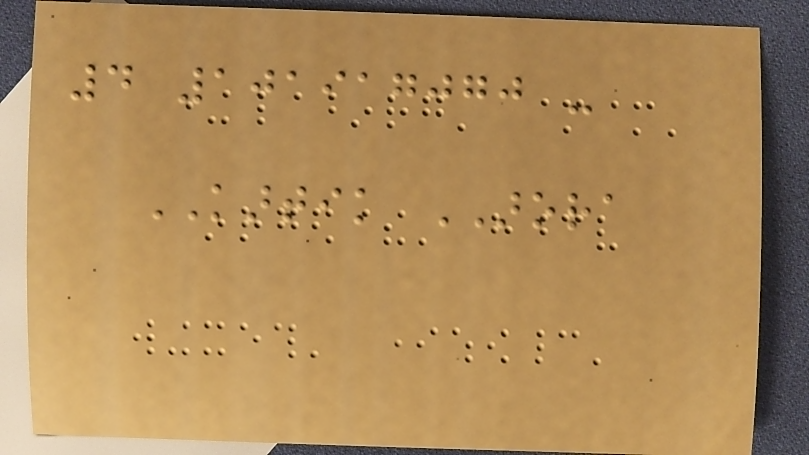4 101917070 -
KARTIK ARORA
